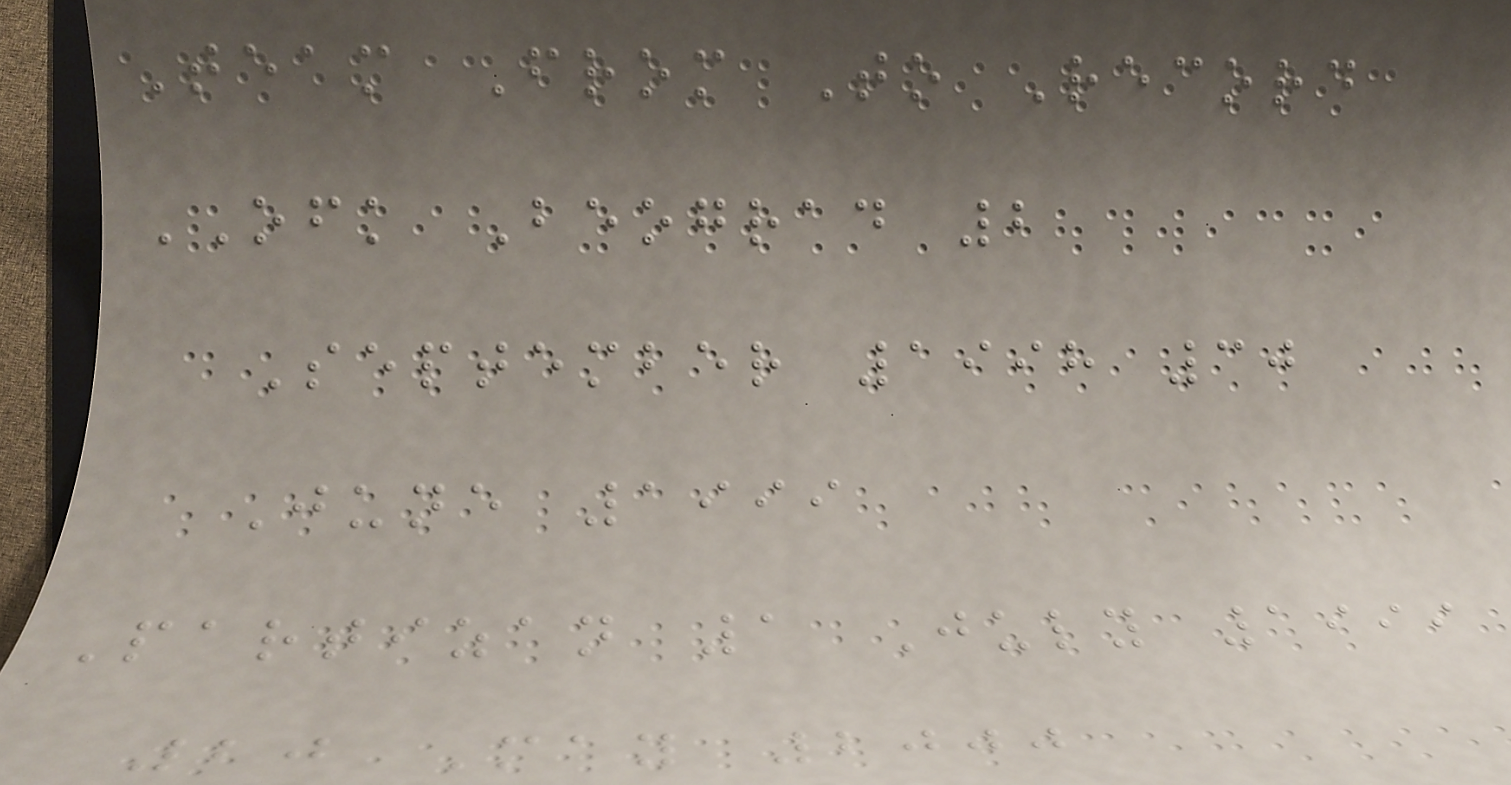Team From To Record
OFK Beograd 2
September 1998 30
June 1999
Partizan 1 July 1999
20 May 2000
